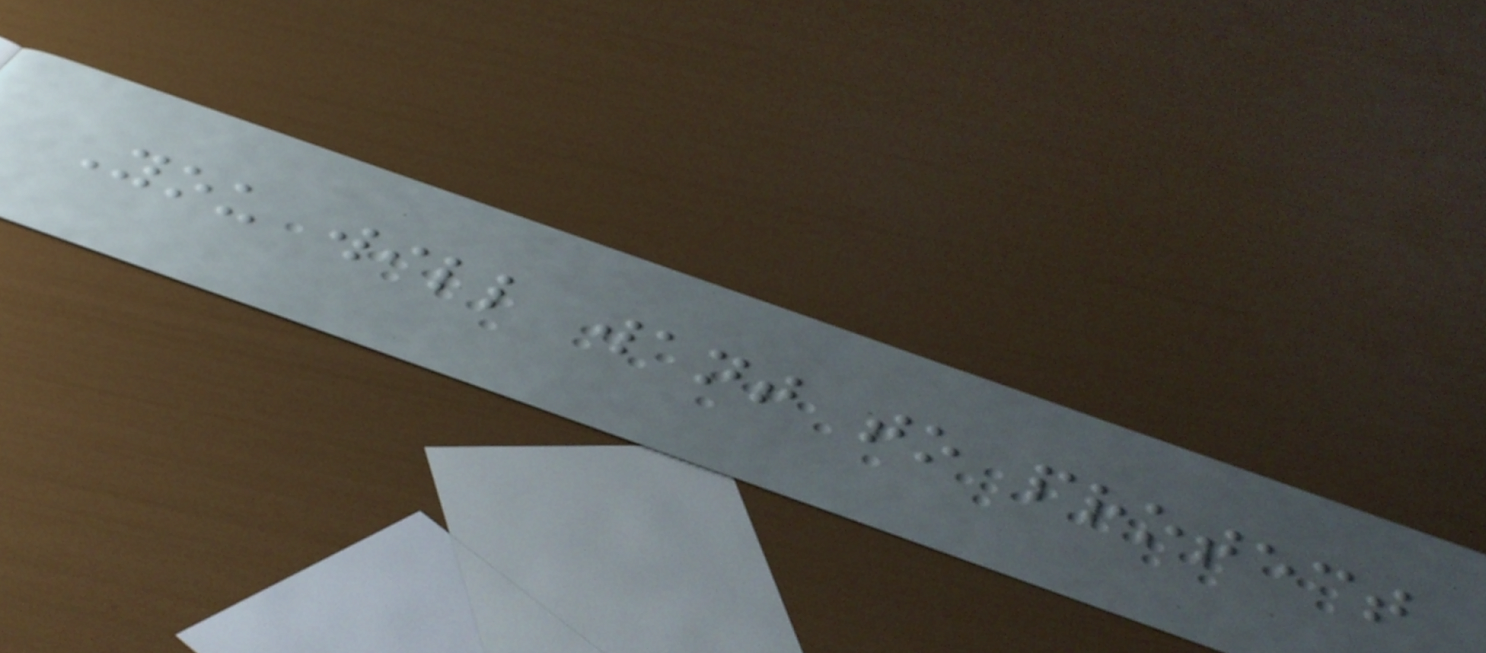You will want to protect
